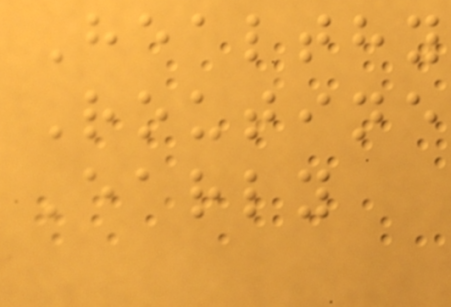Healthy
Routine
Early
